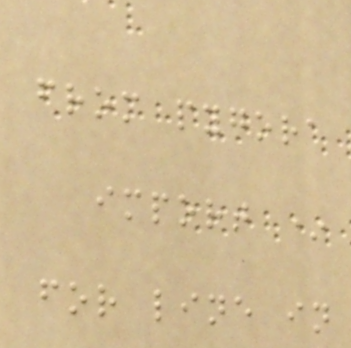from pygora
import *
for line in
